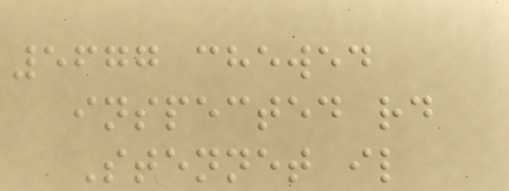5677 chewed
inspected rd
Stennet il
